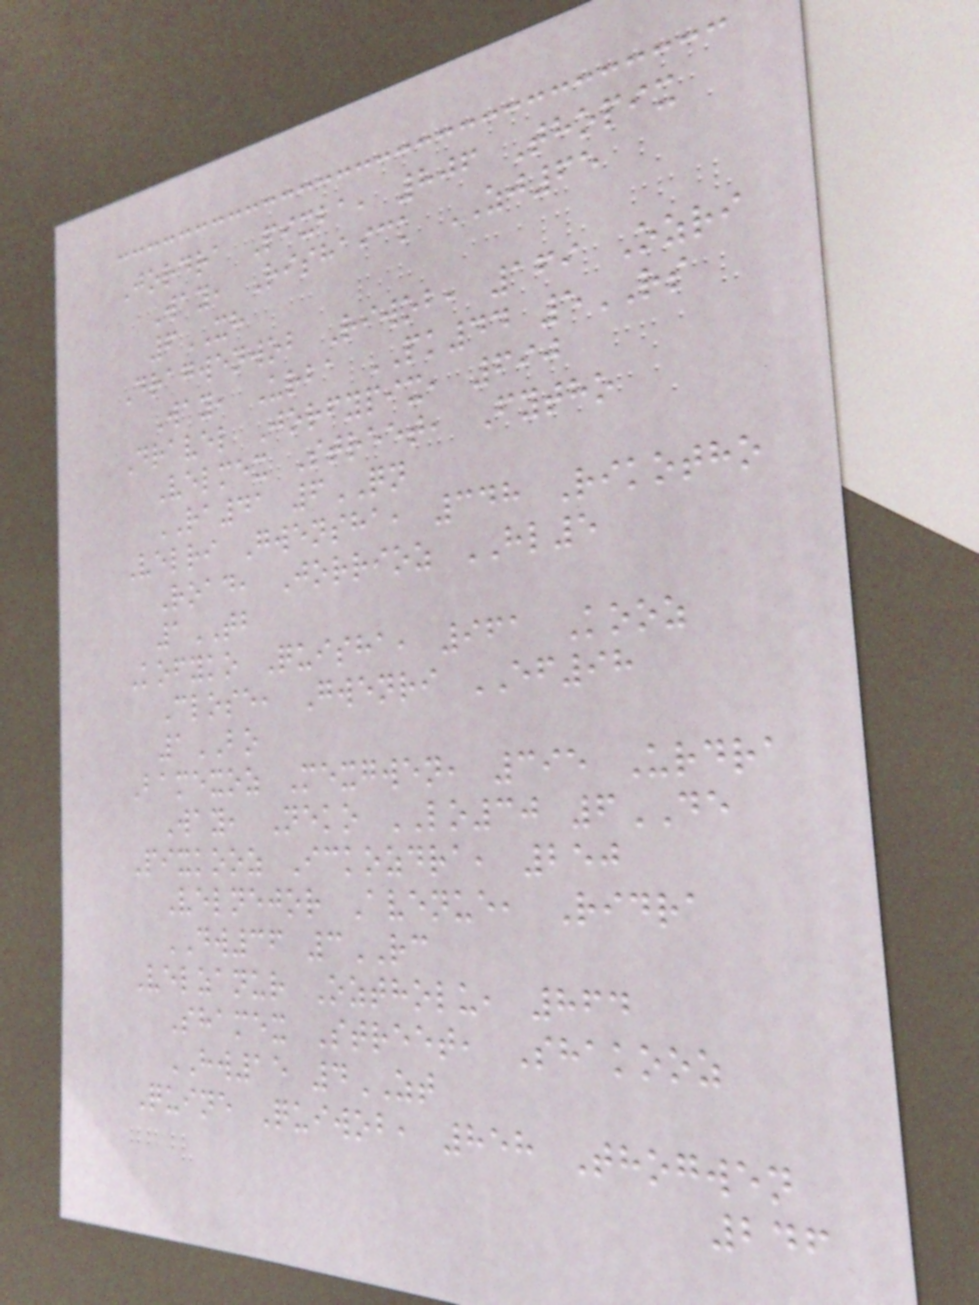Jordra Pixba, 806 Thopix
Way, Rishaick ZJ65
6XH
Dragwenwob Riwob, 169 Ozri
Way, Urba PK44 5RS
Dravel Jorfypix, 690
Velmex Street, Fytho
RA41 6QN
Velri Gwensha, 348 Rikotho
Road, Jorrioz HL5
1TB
Kofyko Quisha, 961 Kooz
Close, Gwenri EF98
1BO
Bamexoz Mexgwen, 395 Urdra
Way, Neko LO30 6DE
Pixkooz Ickozdra, 250
Velnejor Avenue, Ridra
DW36 3RC
Velzanur Oztholu, 864
Shamex Street, Shakooz
HW15 4ZT
Quine Quiwob, 858 Thogwen
246
